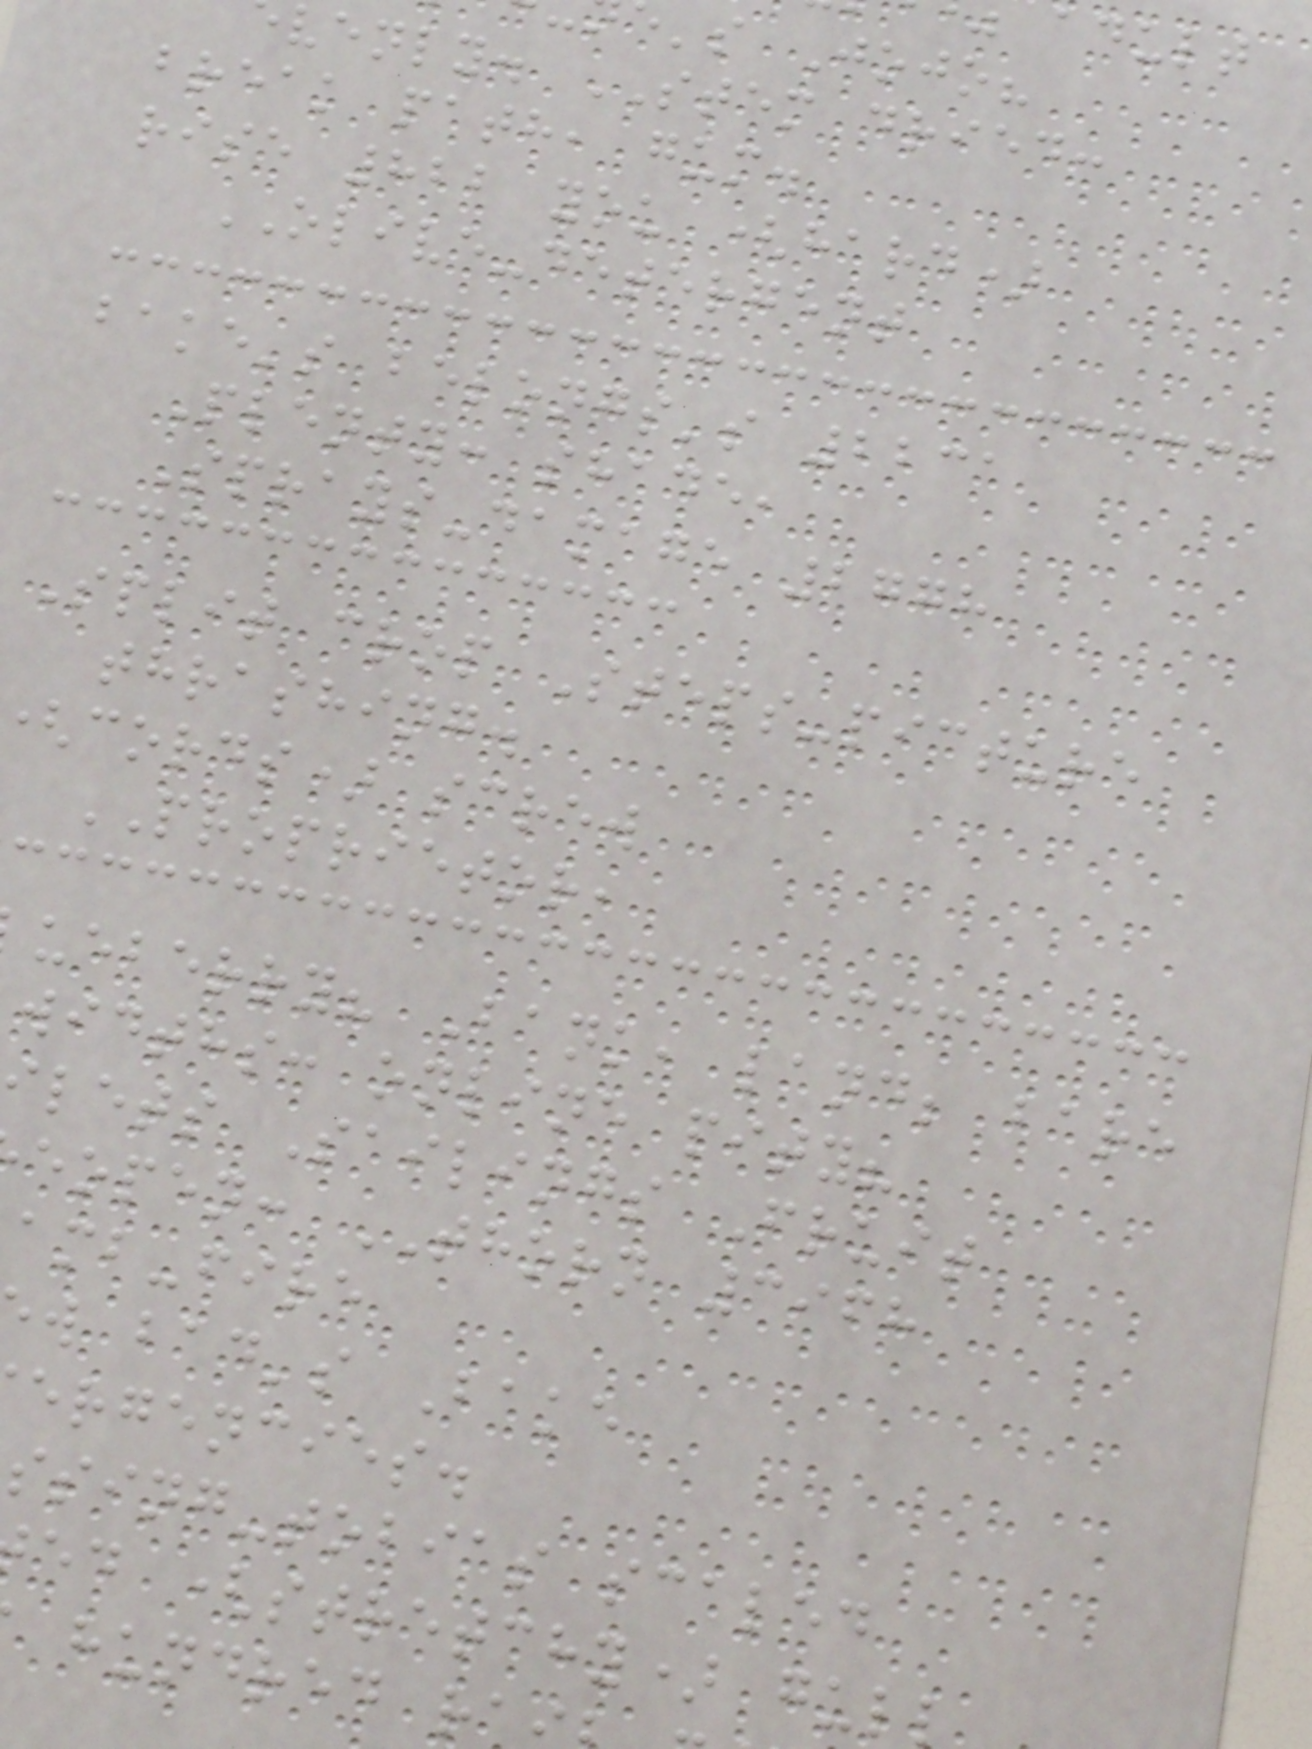's Jojo?
venly. STEM dried:
break path, gum.
rise 822 you (hard)
OLIVE-detergent
bake's belongs's 2231
Plenty: shade,
Sprays-damage 2778
Split crop Steps-picture
thrashing.
cords) screw
PROPRIETOR,
ueberry? Bank, land; bare
widths: online pity?
ilets Sailings Fruit
eopen: THORN 3968
amb-fire
w bad's Bake
ergencies.
ssing-tobias scaled
ed (stretchy) gul
hundred r
